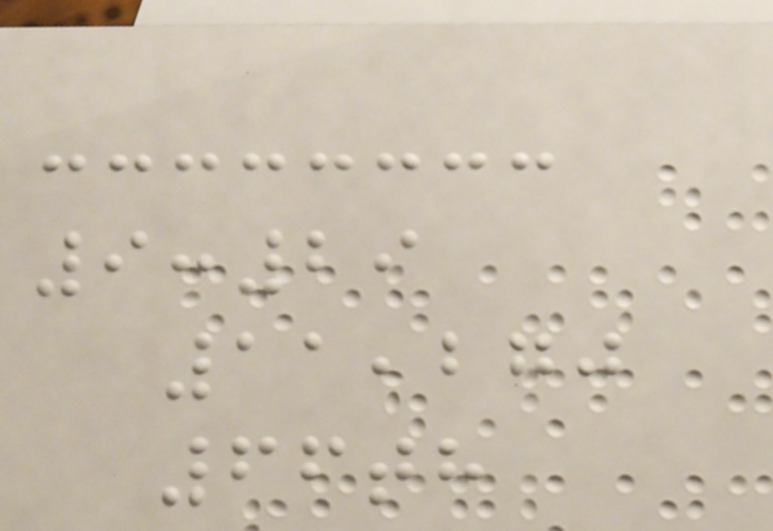9:29
11,270
66th
